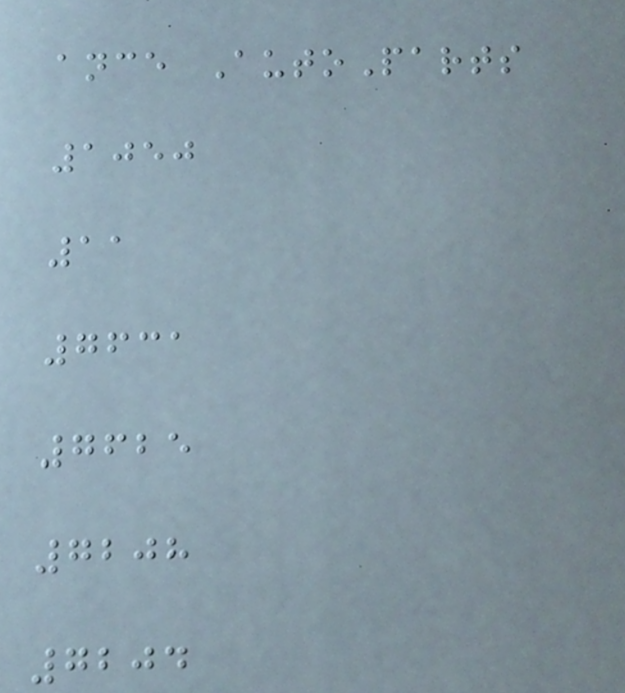ance AutoParts
1050
11
7631
7625
7208
7204
